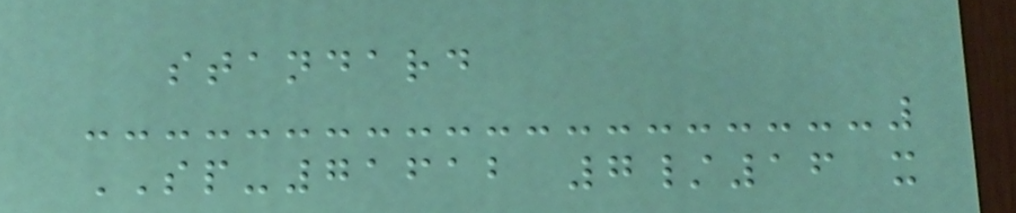standard
SP-71612 7/16 x
